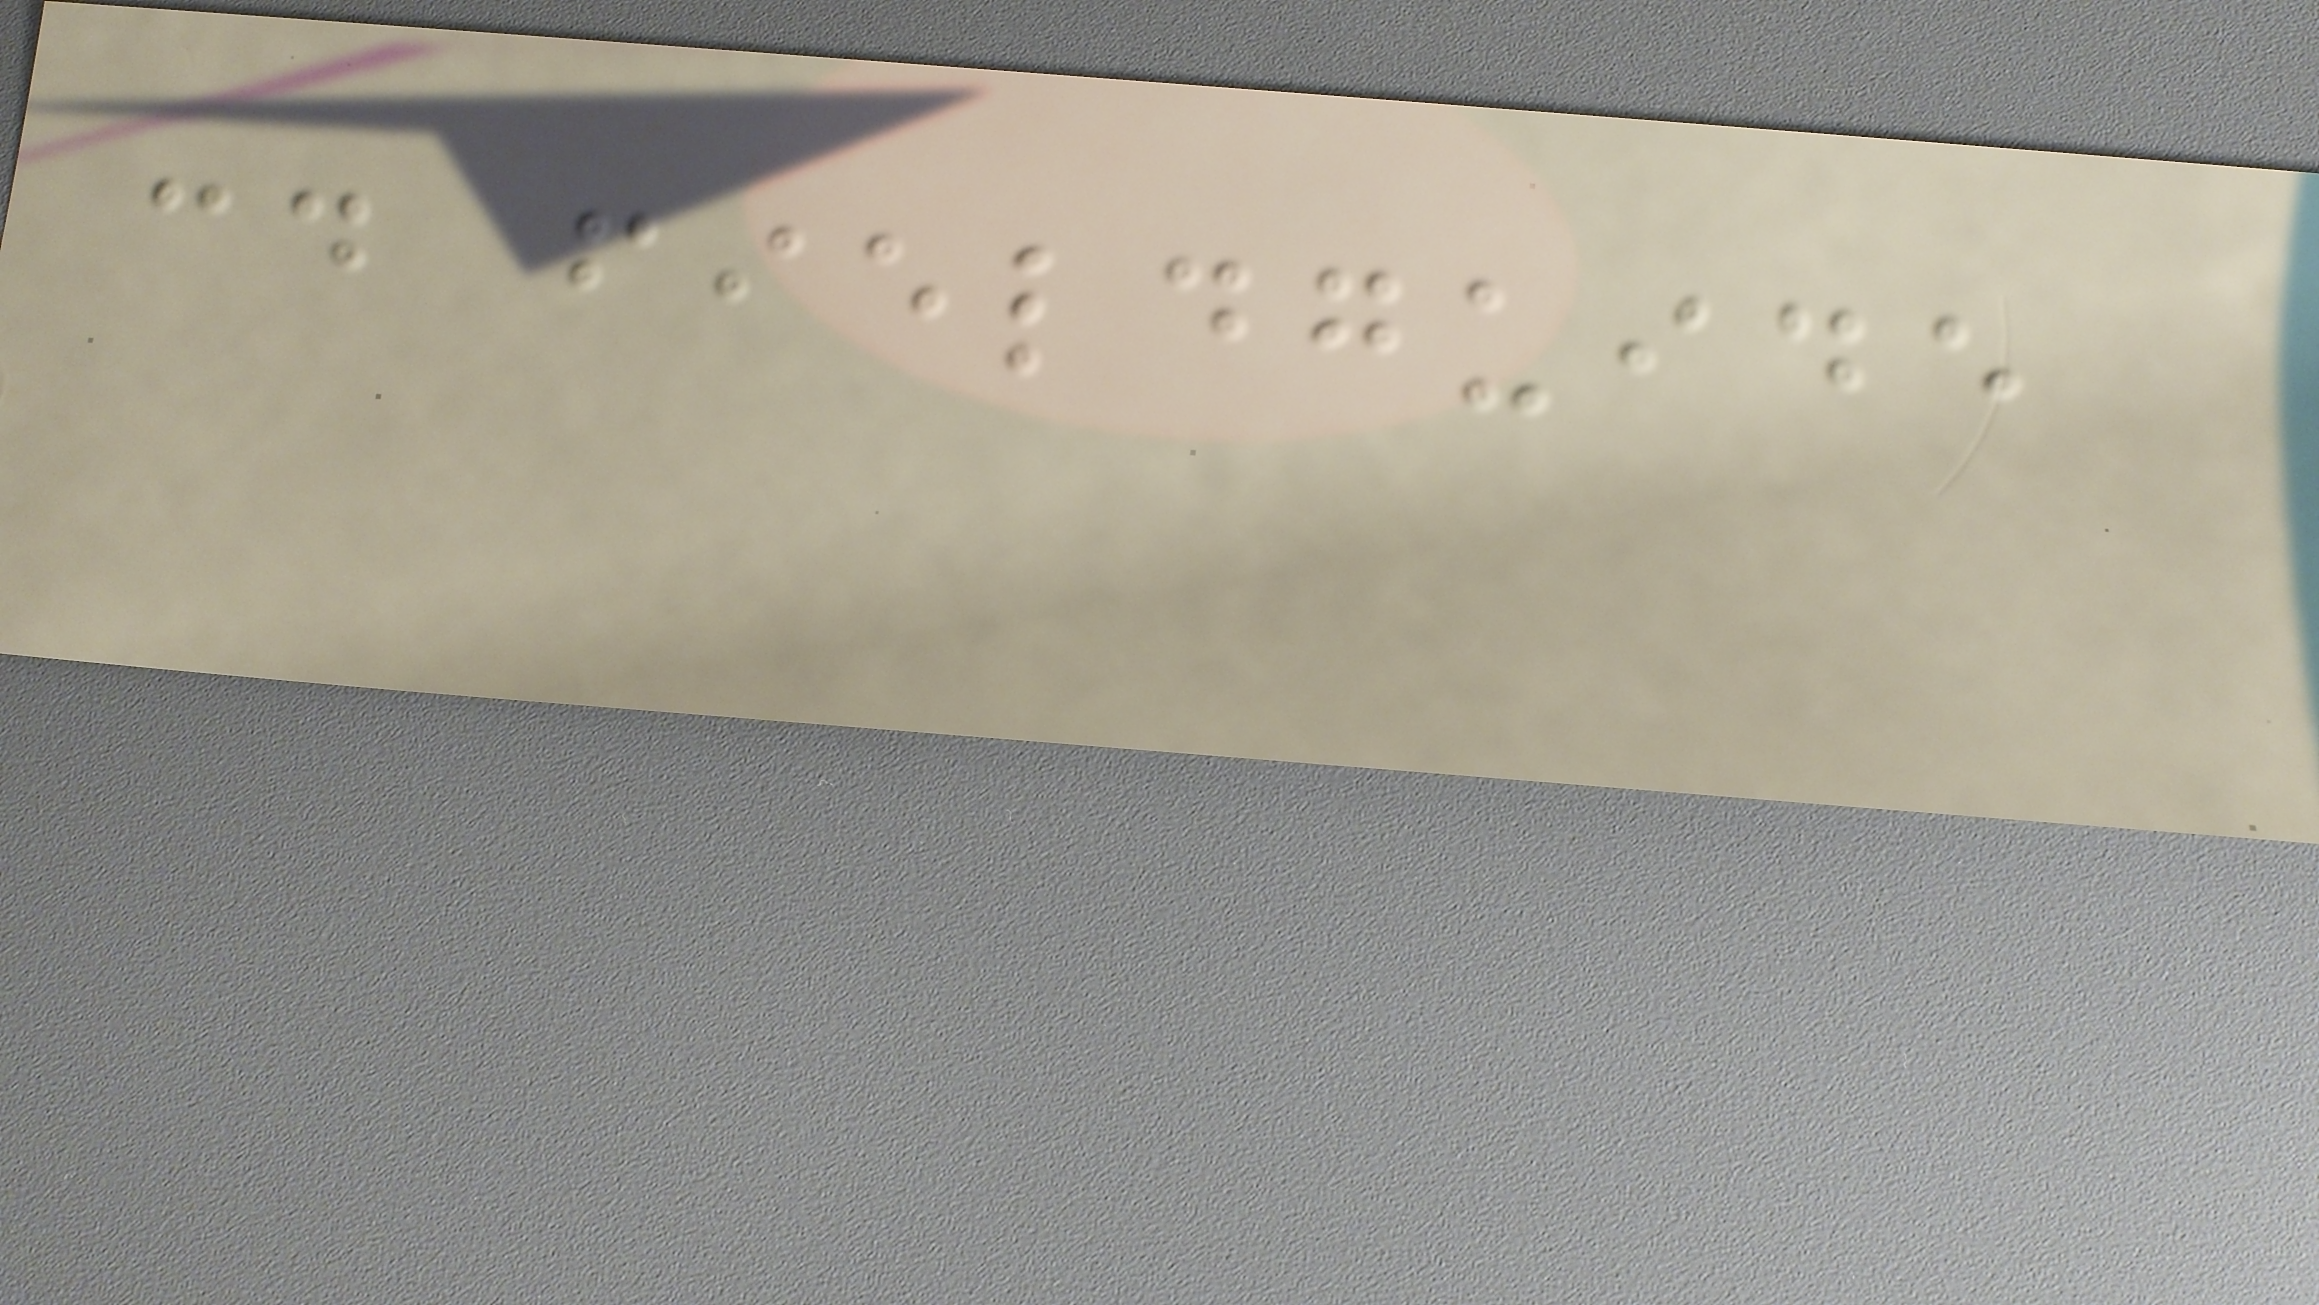cd fieldguide
